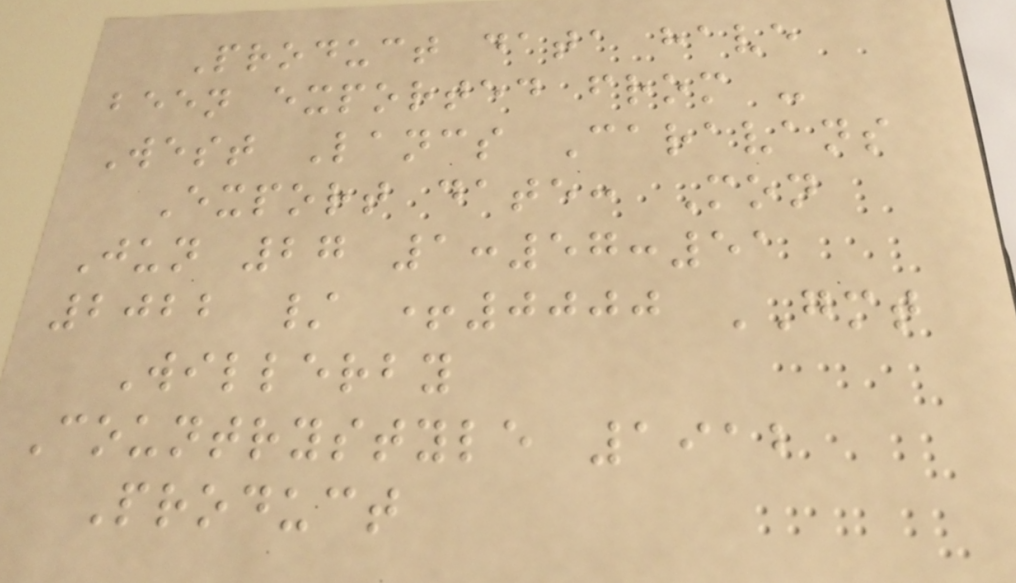Product data have
been exported from -
West Lancs Caravans
Export date: Mon
Jun 27 1:57:51
2022 / +0000 GMT
Willerby
Countrystyle 1912
Product
